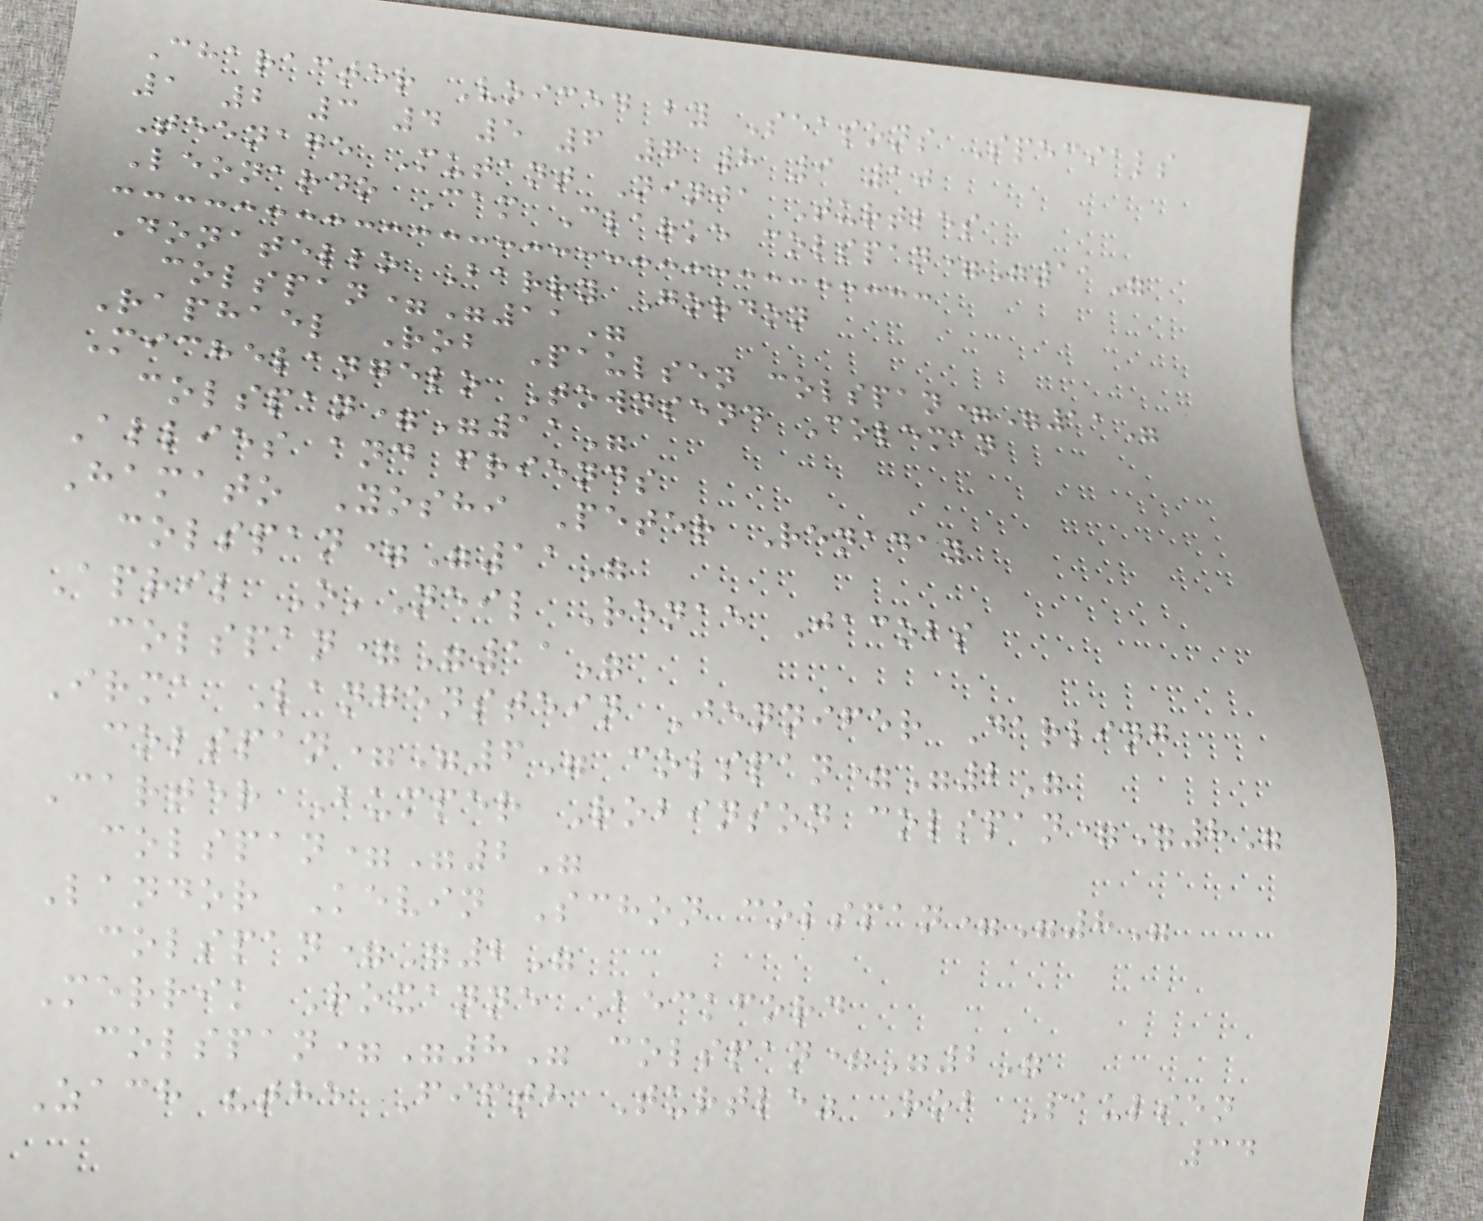Character Voiced by Seasons Specials
1 2 3 4 5 6 7 8 9 10
Teenage Mutant Ninja Turtles
Leonardo Cam Clarke colspan="11"
Donatello Barry Gordon
colspan="11"
Raphael Rob Paulsen colspan="11"
Michelangelo Townsend Coleman
colspan="11"
Allies and friends
Hamato Yoshi Peter Renaday
colspan="11"
April O'Neil Renae Jacobs
colspan="11"
Irma Langenstein Jennifer Darling
colspan="6" colspan="2"
Carter Bumper Robinson colspan="8"
colspan="2"
Landor Kevin Schon colspan="8"
colspan="2"
Merrik Roxanne Beckford
colspan="8" colspan="2"
Zach "the Fifth Turtle" Rob Paulsen
34
